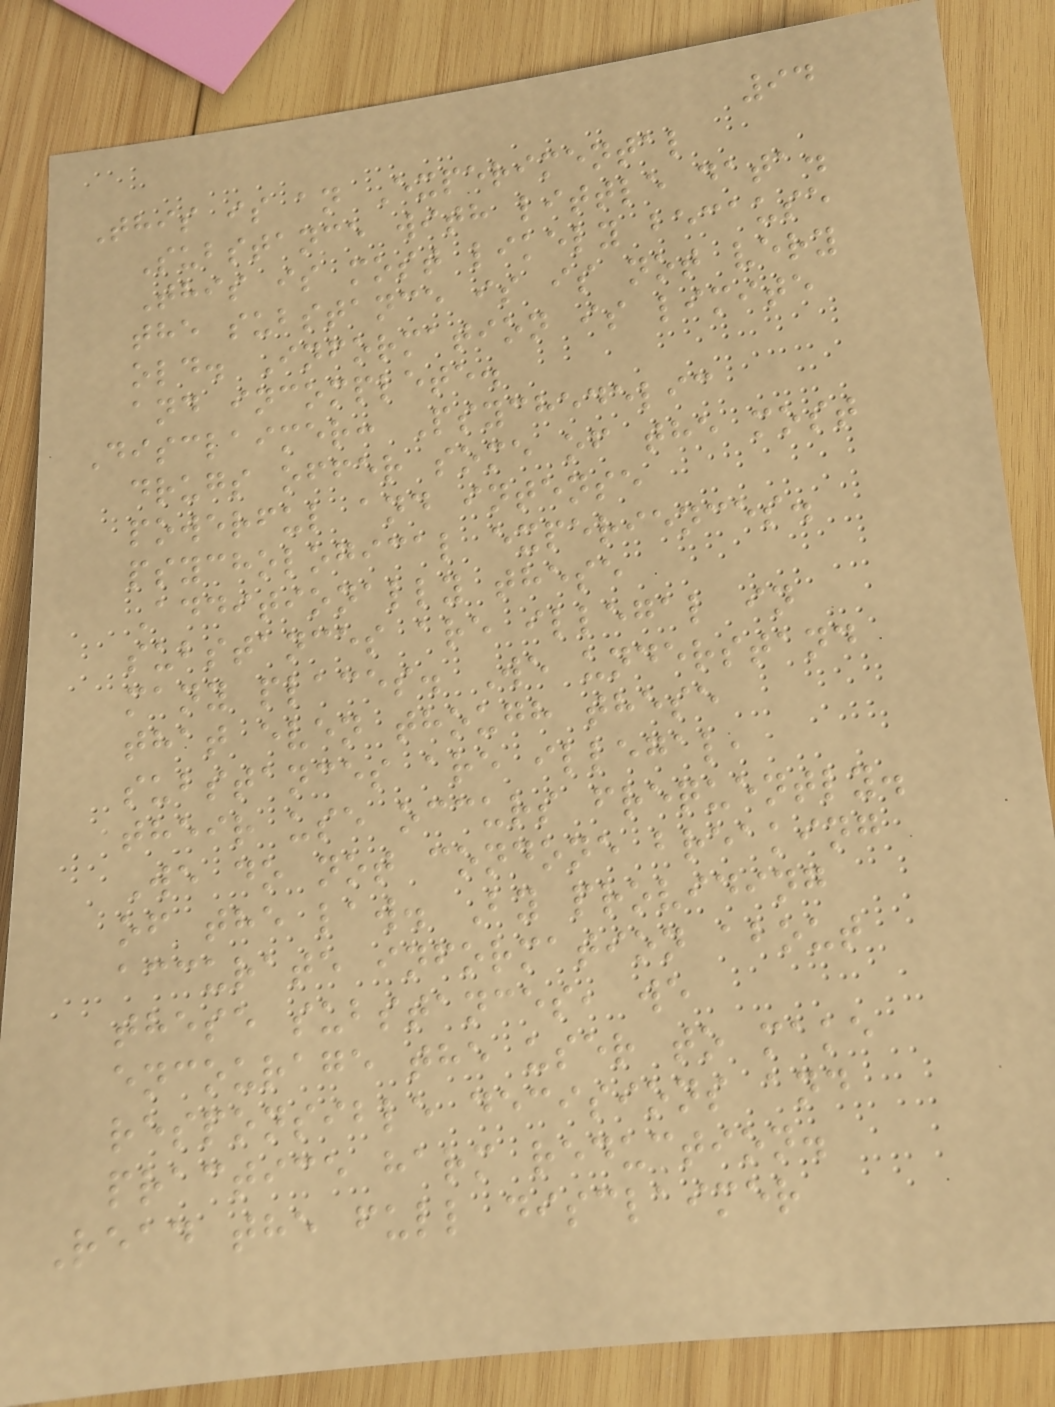94
This is an Experimental
Substance with little data.
This is most likely because
the substance is is not very
old. Information is limite
and incomplete.
Disclaimer: Psychedelic
drugs offer some of the most
powerful and intense
psychological experiences.
Additionally these
substances are illegal in
many places. We understand
that even though these
substances are illegal,
their use occurs frequently.
We do not condone breaking
of the law. By providing
accurate information about
these substances, we
encourage the user to make
responsible decisions and
practice harm reduction.
Read the full disclaimer
